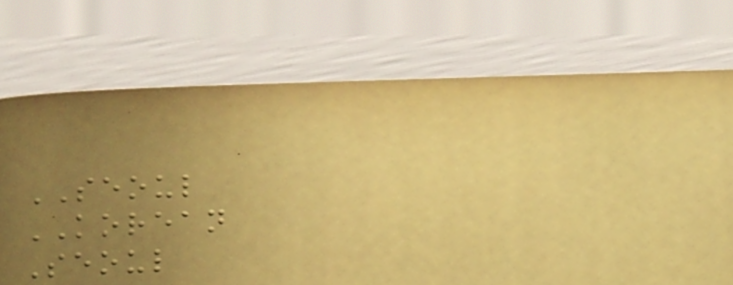SEOUL
KOREAN
Seoul
